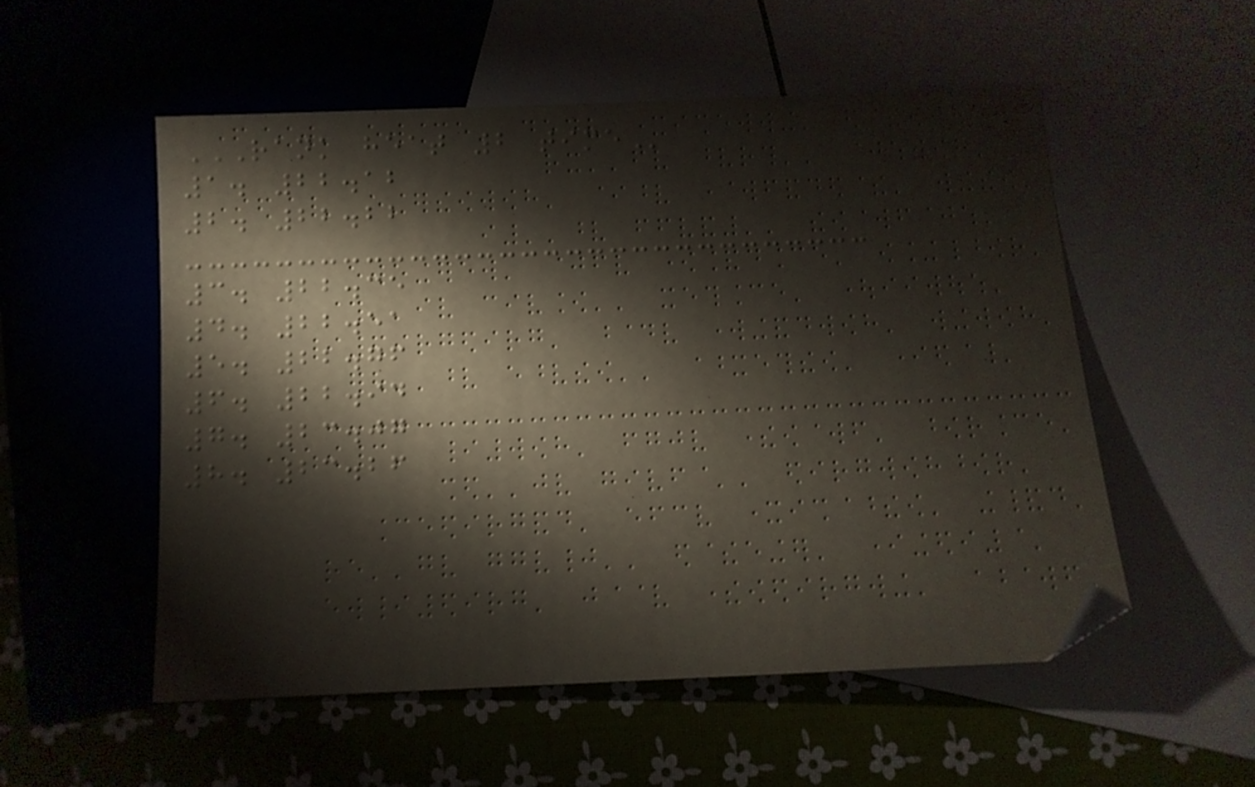RANK HEAT 2 TIME
1. 22.12
2. 22.22
3. 22.35
4. 22.51
5. 22.76
6. 22.94
7. 23.07
8. 23.26
